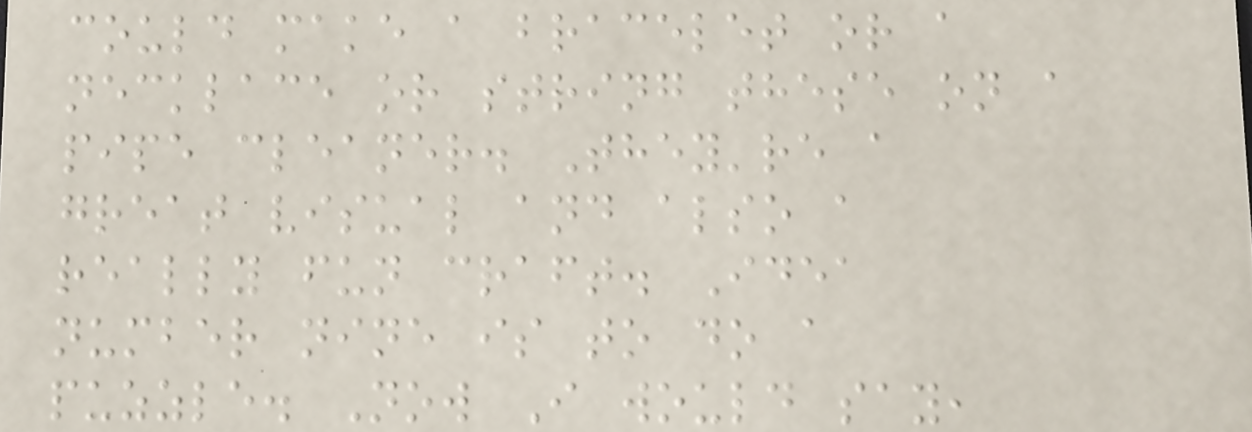could make a bracelet or a
necklace or string these on a
pipe cleaner. They're a
great visual and also a
really fun craft. Idea
number nine is to do a
puzzle. Now I would say,
